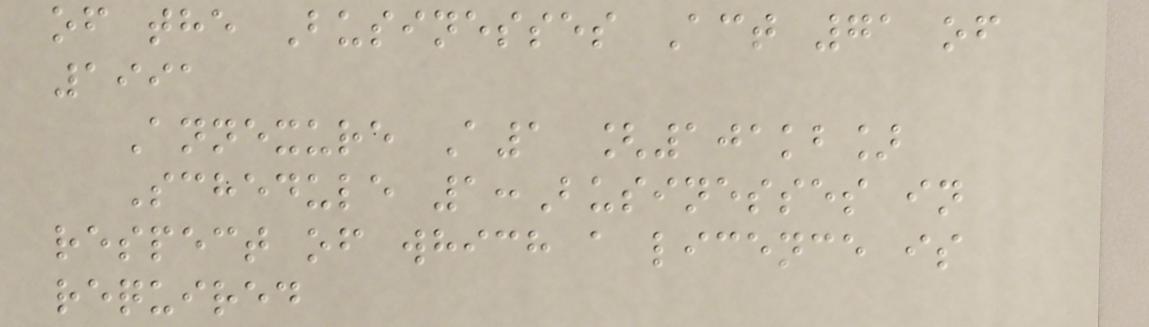of the Businesses Act 71 of
1991
Annexure A1 [101kb]
Schedule 1:Businesses in
respect of which a licence is
required
